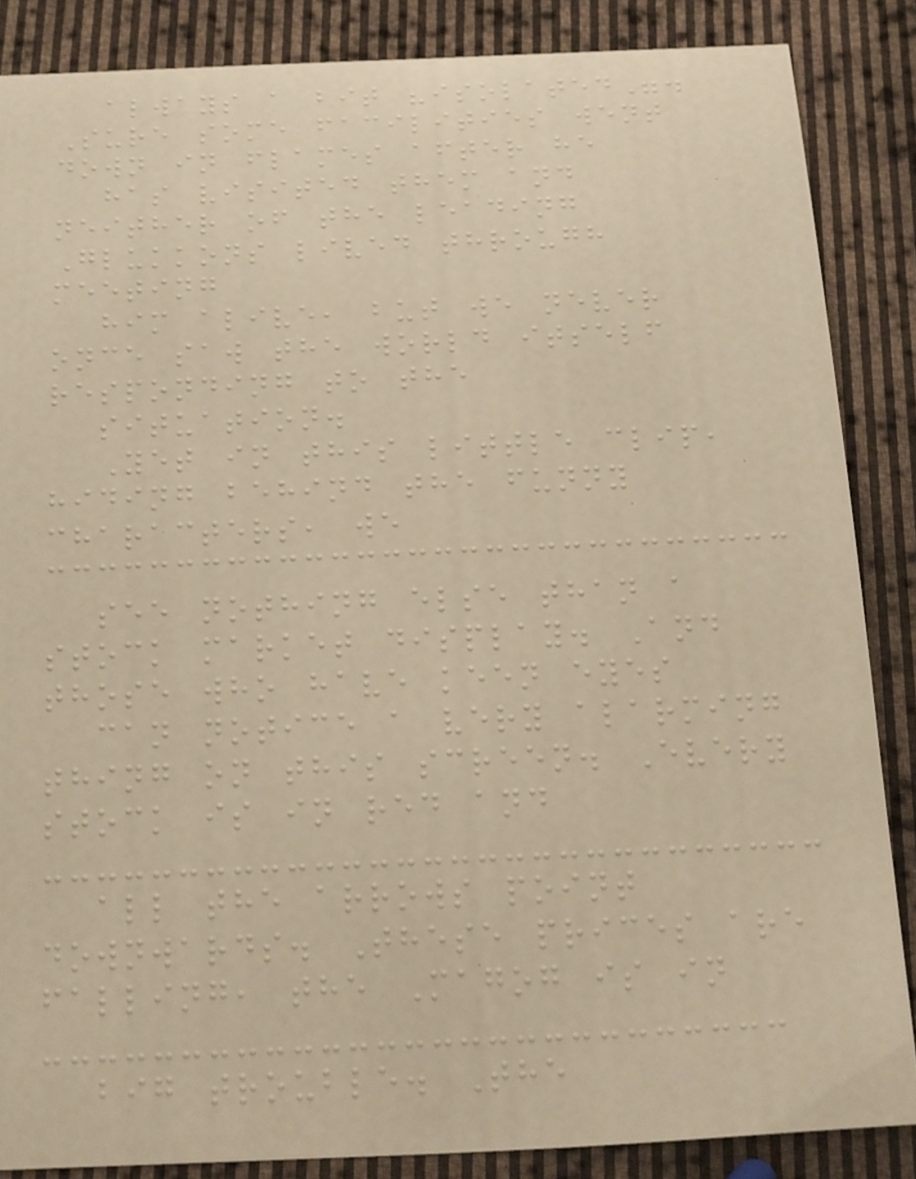always a bit "isolated".
Sure some facilities went
down in flames after he
has visited them and
neither of the leading
Glukkons lived through
meeting
him alive, but we never
once saw the world itself
responding to the
situation.
Yet in this little clip,
hiding behind the funny
characters, we
see nothing else than a
stock market display. And
those who have keen eyes
can notice a very alarming
thing on this screen. Every
stock is in red and
all the arrows point
downwards. These prices are
falling, the Magog is in
big trouble. The
